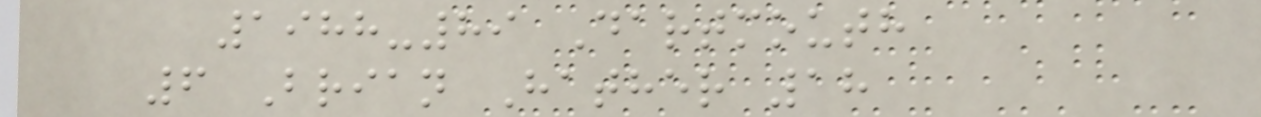1988-89 Dartmouth
6 Brian Hather 18
